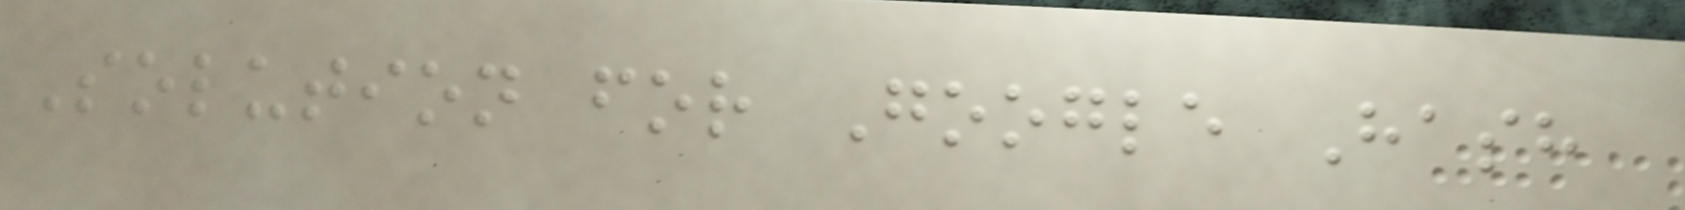Solution for Google Hash
